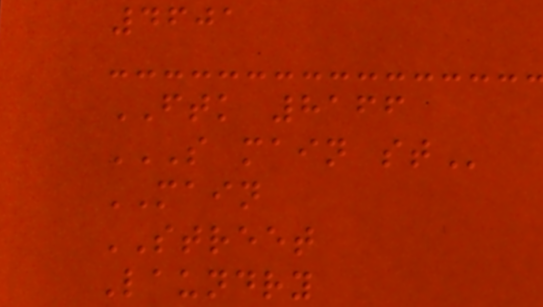4601
FTK 8166
S MAIN ST
MAIN
STREET
Laundry
